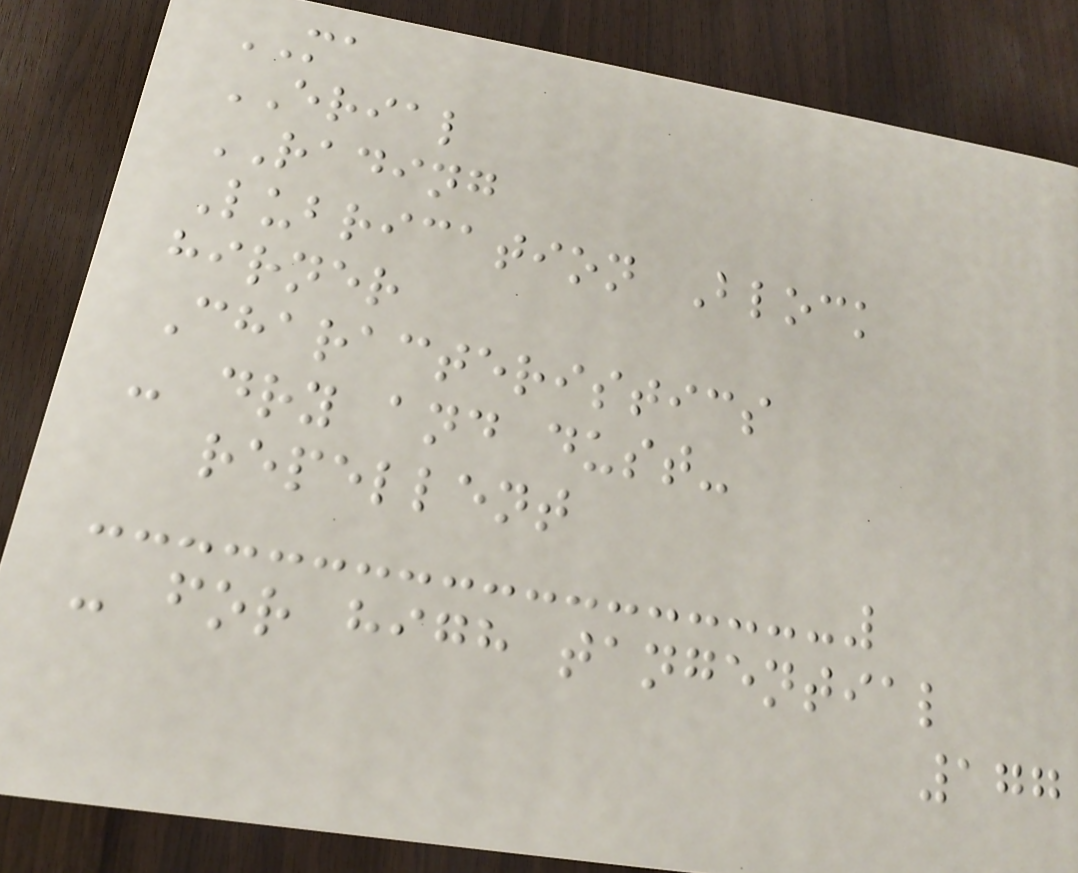MA
ERIAL
RADING
Lubrication Block
hirner
Characteristics
- dry and dust-
repellent
- for high tangential
177
